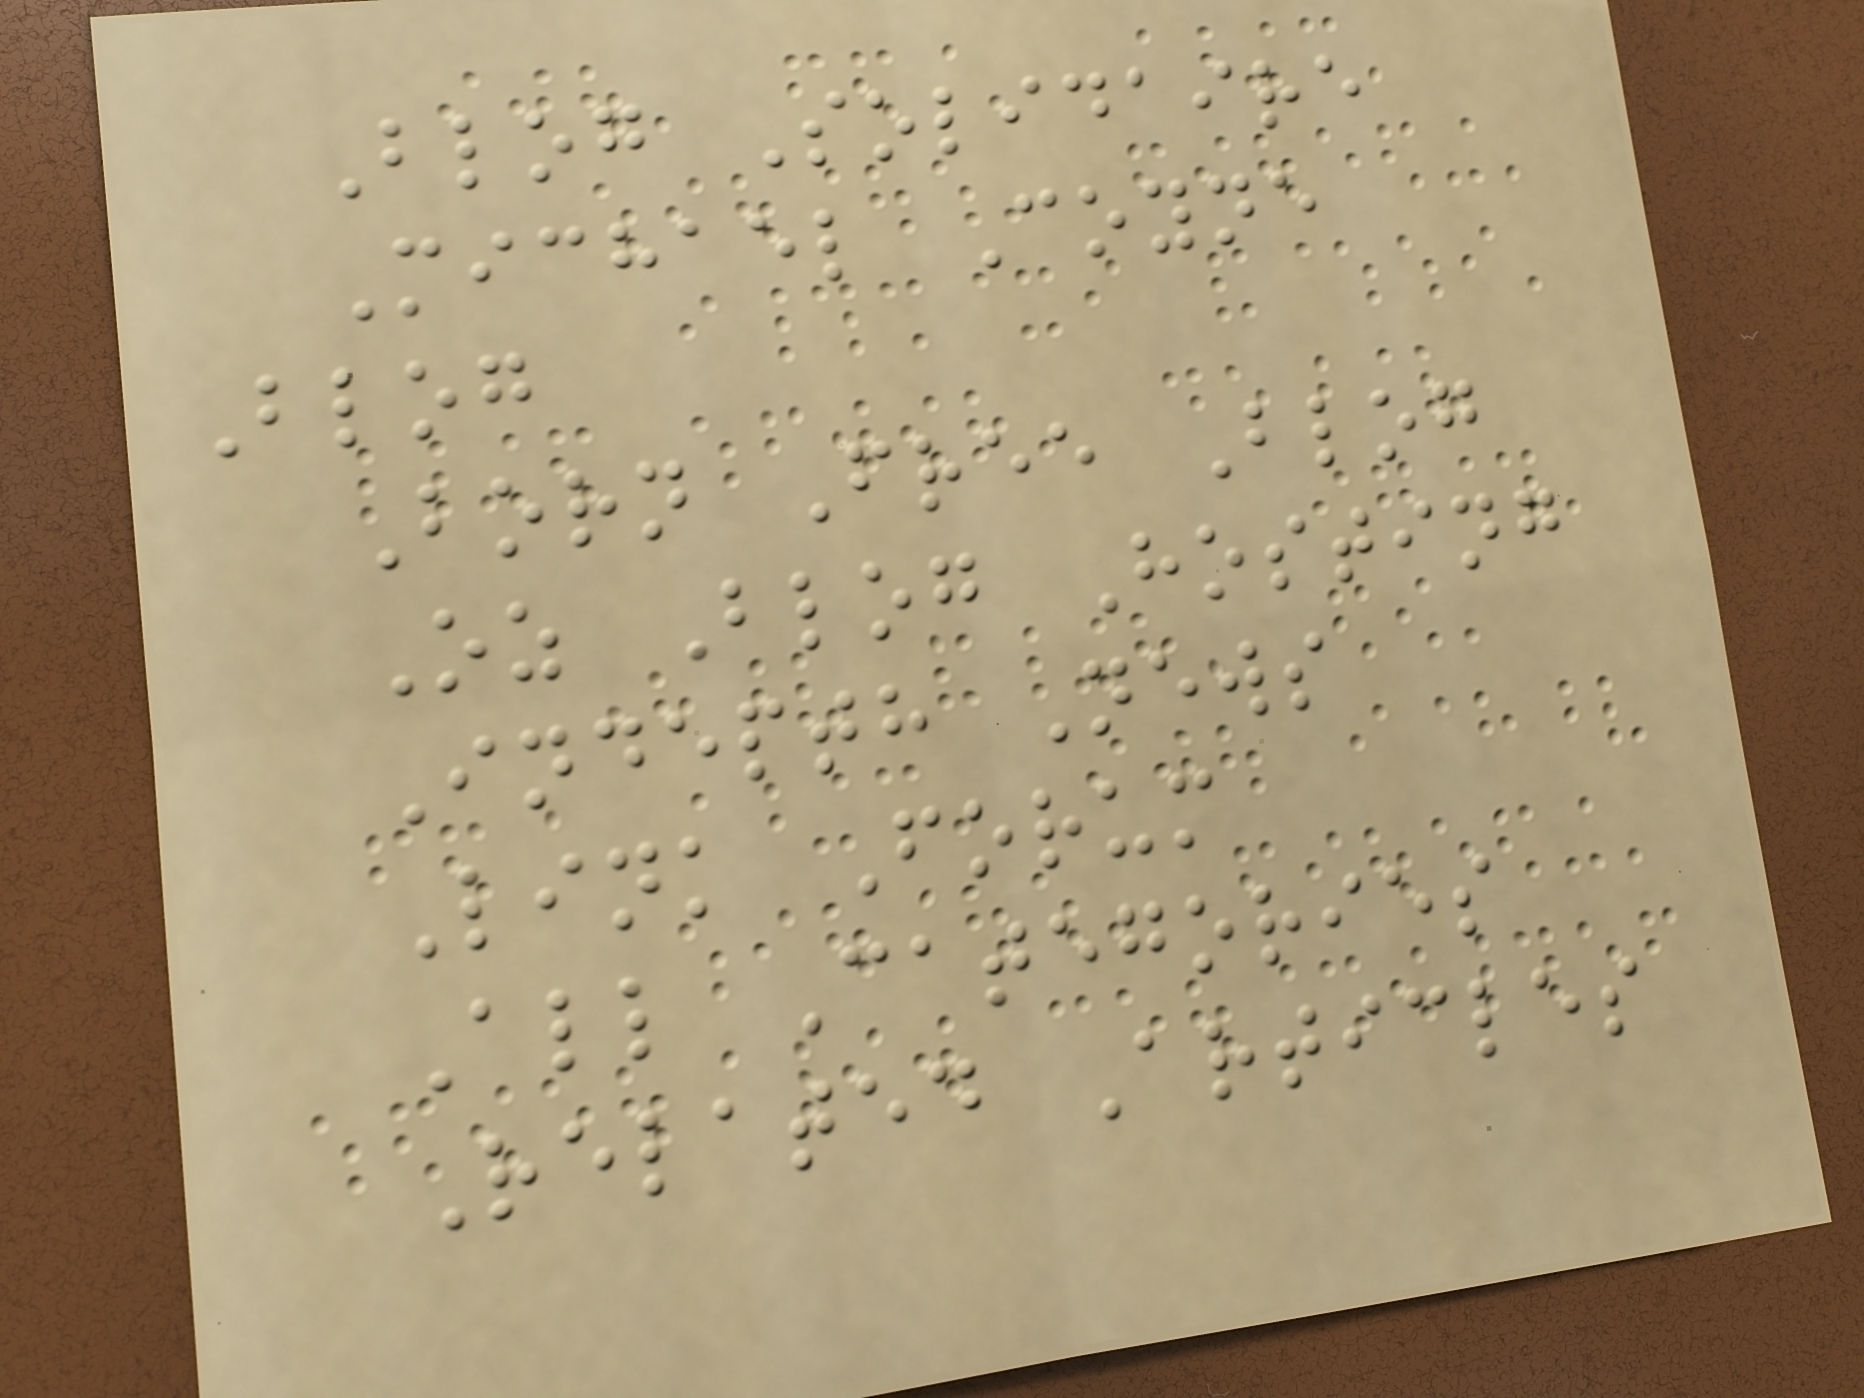Blog Solidaire
Michael Coyne
Blog
Born Free Blog
Oz Blog Hosting
Indepth News
Link Forum
All Categories
Related Articles
